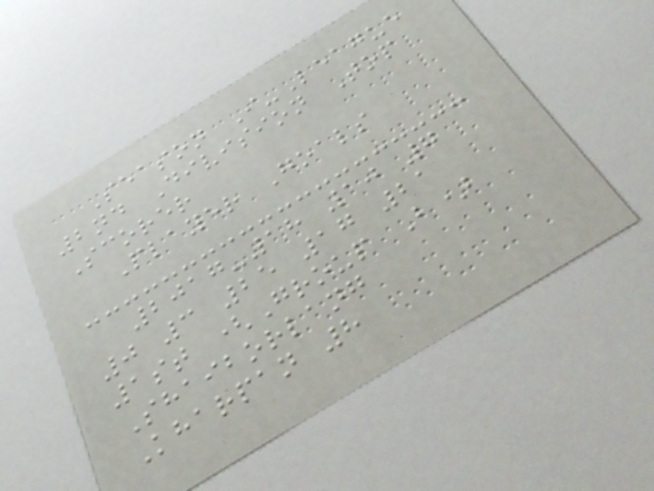Season I-League
2nd Division Top
Scorer
Player Goals
2017-18 10 7
0 3 25 17 21
1st (Group B)
Shaiborlang
Kharpan 8
